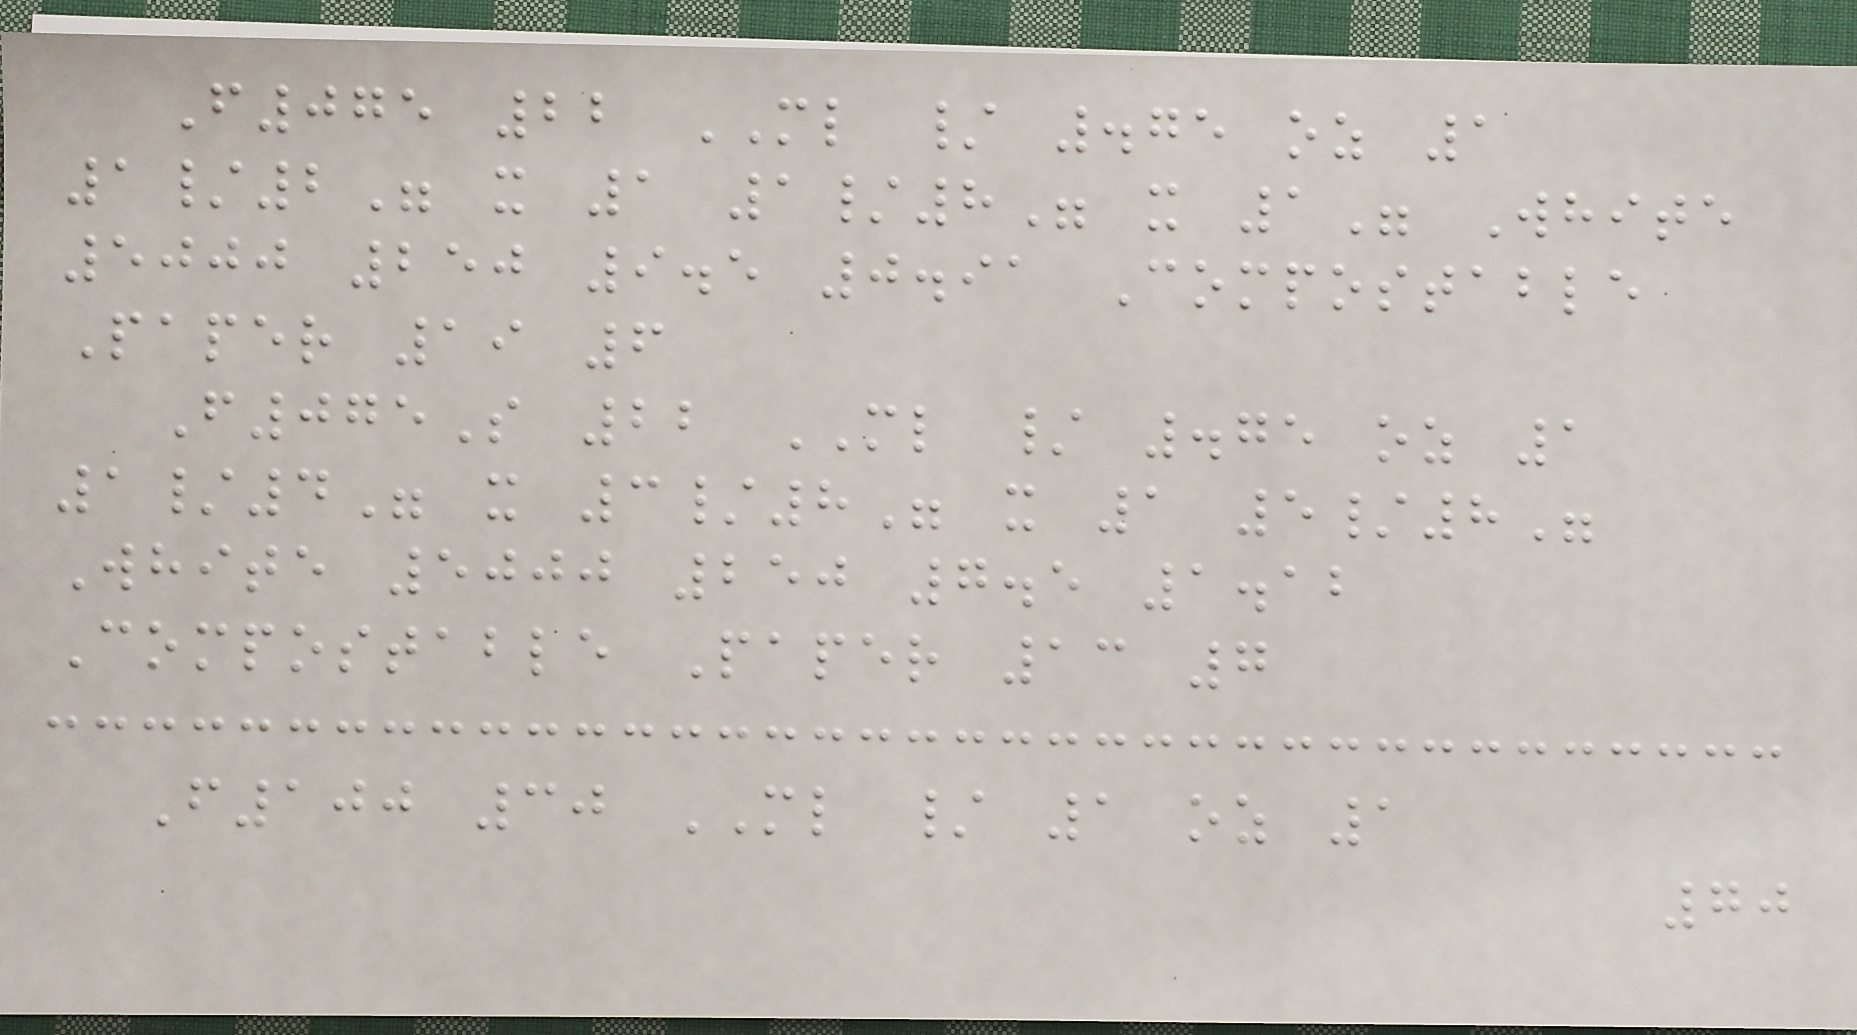F075 22 ML / .75 oz 1
1/2" x 1 1/8" x 1" White
5000 250 9.5 0.91 Compostable
Paper 19 6
F075S 22 ML / .75 oz 1
1/4" x 3/8" x 1 5/8"
White 5000 250 7.5 1.12
Compostable Paper 13 7
F100 30 ML / 1 oz 1
70
